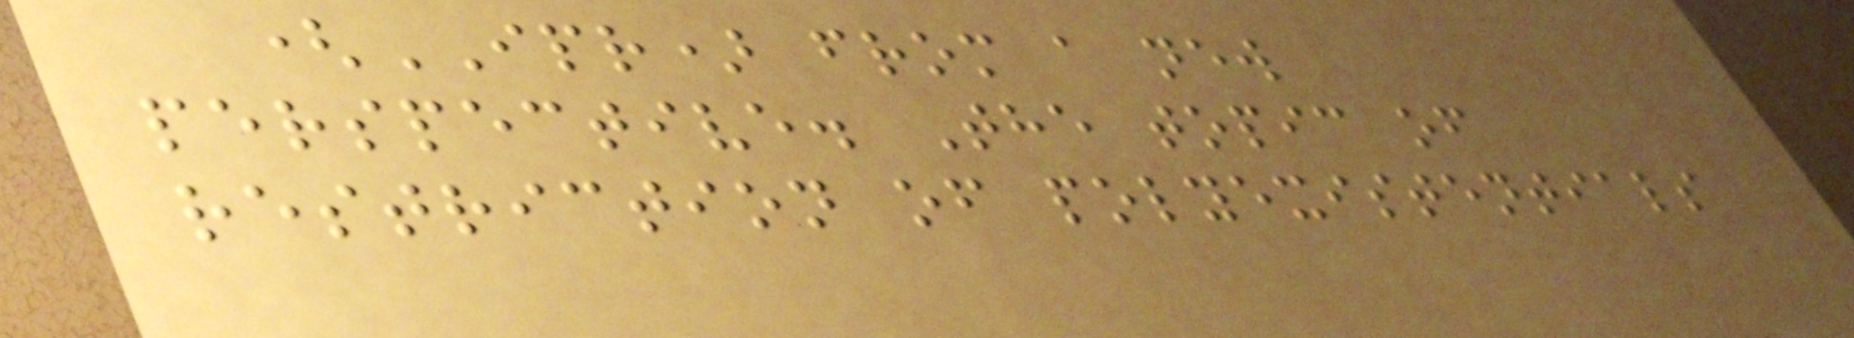(IPR) from a new
perspective. The topic of
restriction of polyexistentials
